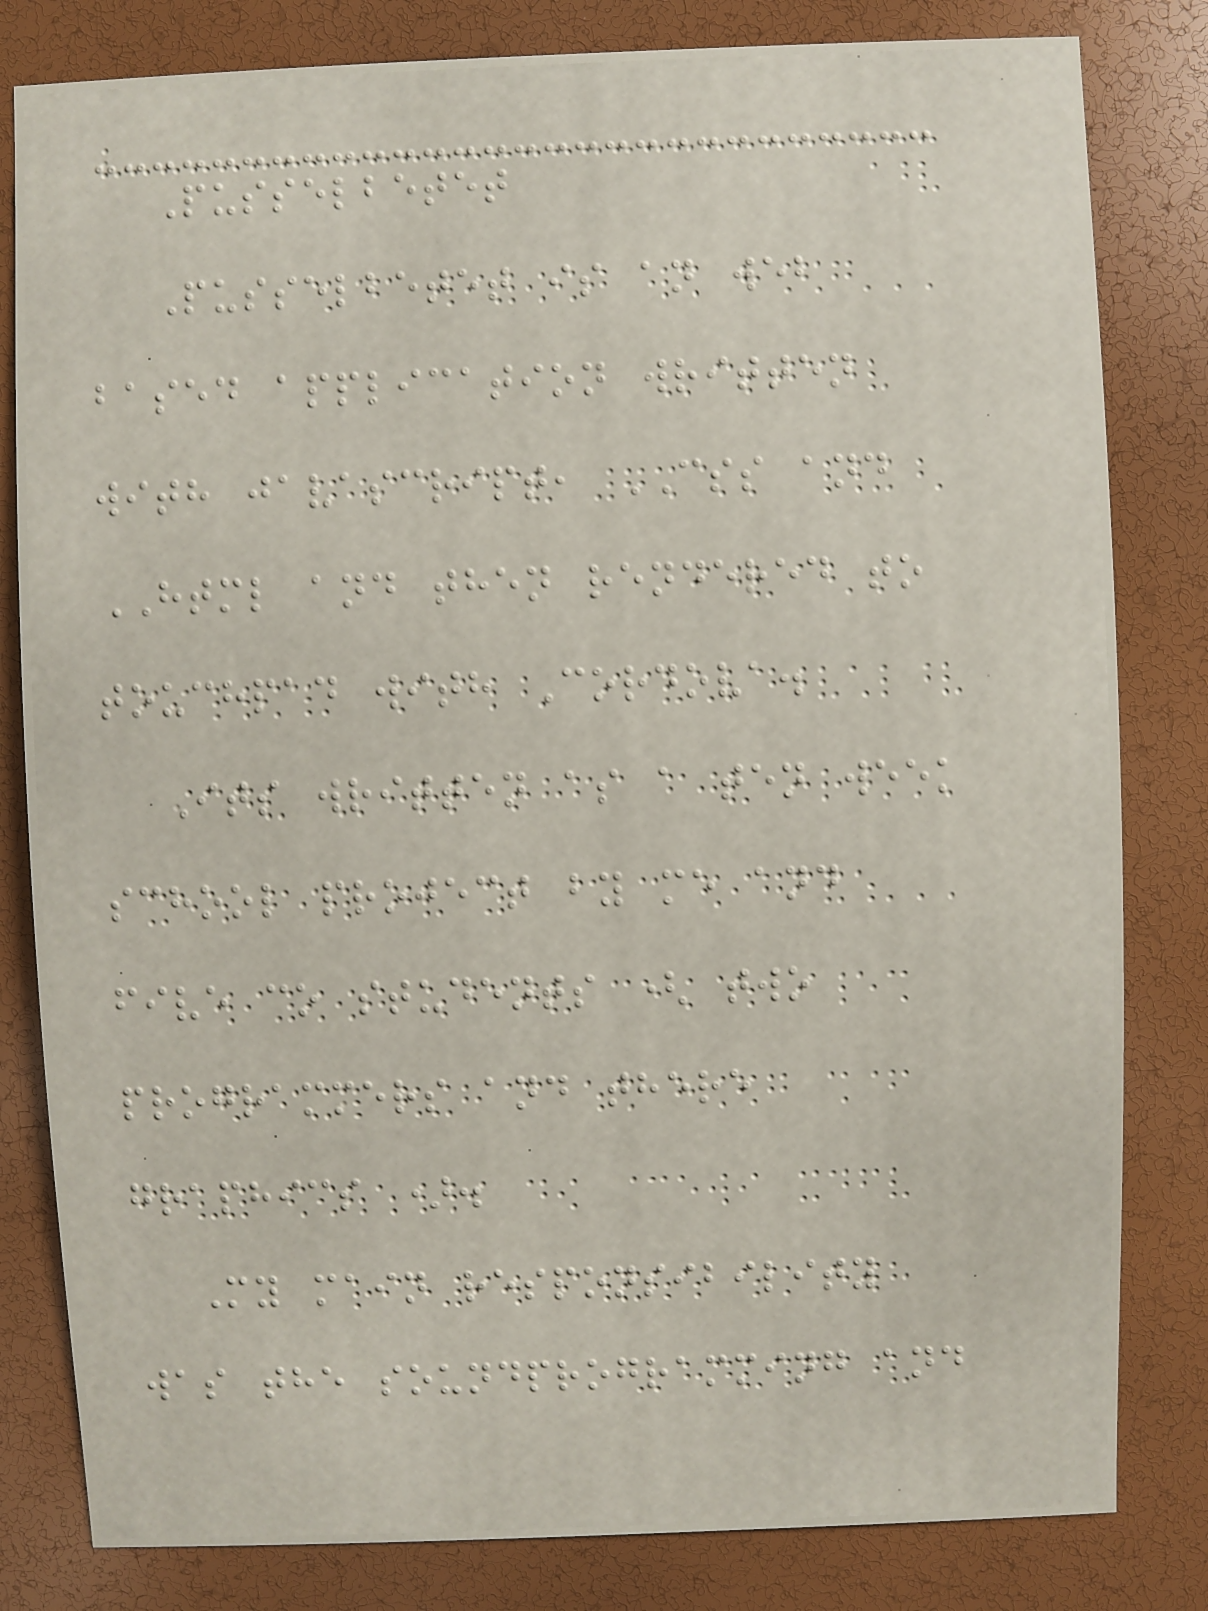Pusselbetet
Pusselbetet is an web
based application written
with javascript, CSS and
HTML and then rendered to
touchpad with Cordova.
Its written as a ten week
school project by me and
five co students ( two
programmers and there
graphics ).
My main responsibility
was the soundprogramming and
